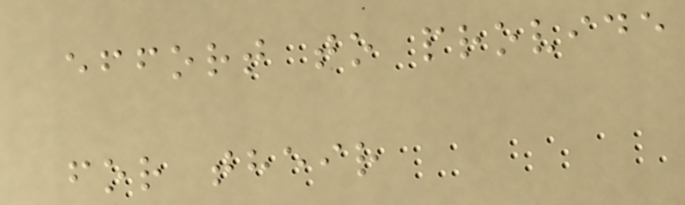effort to provide
for their
